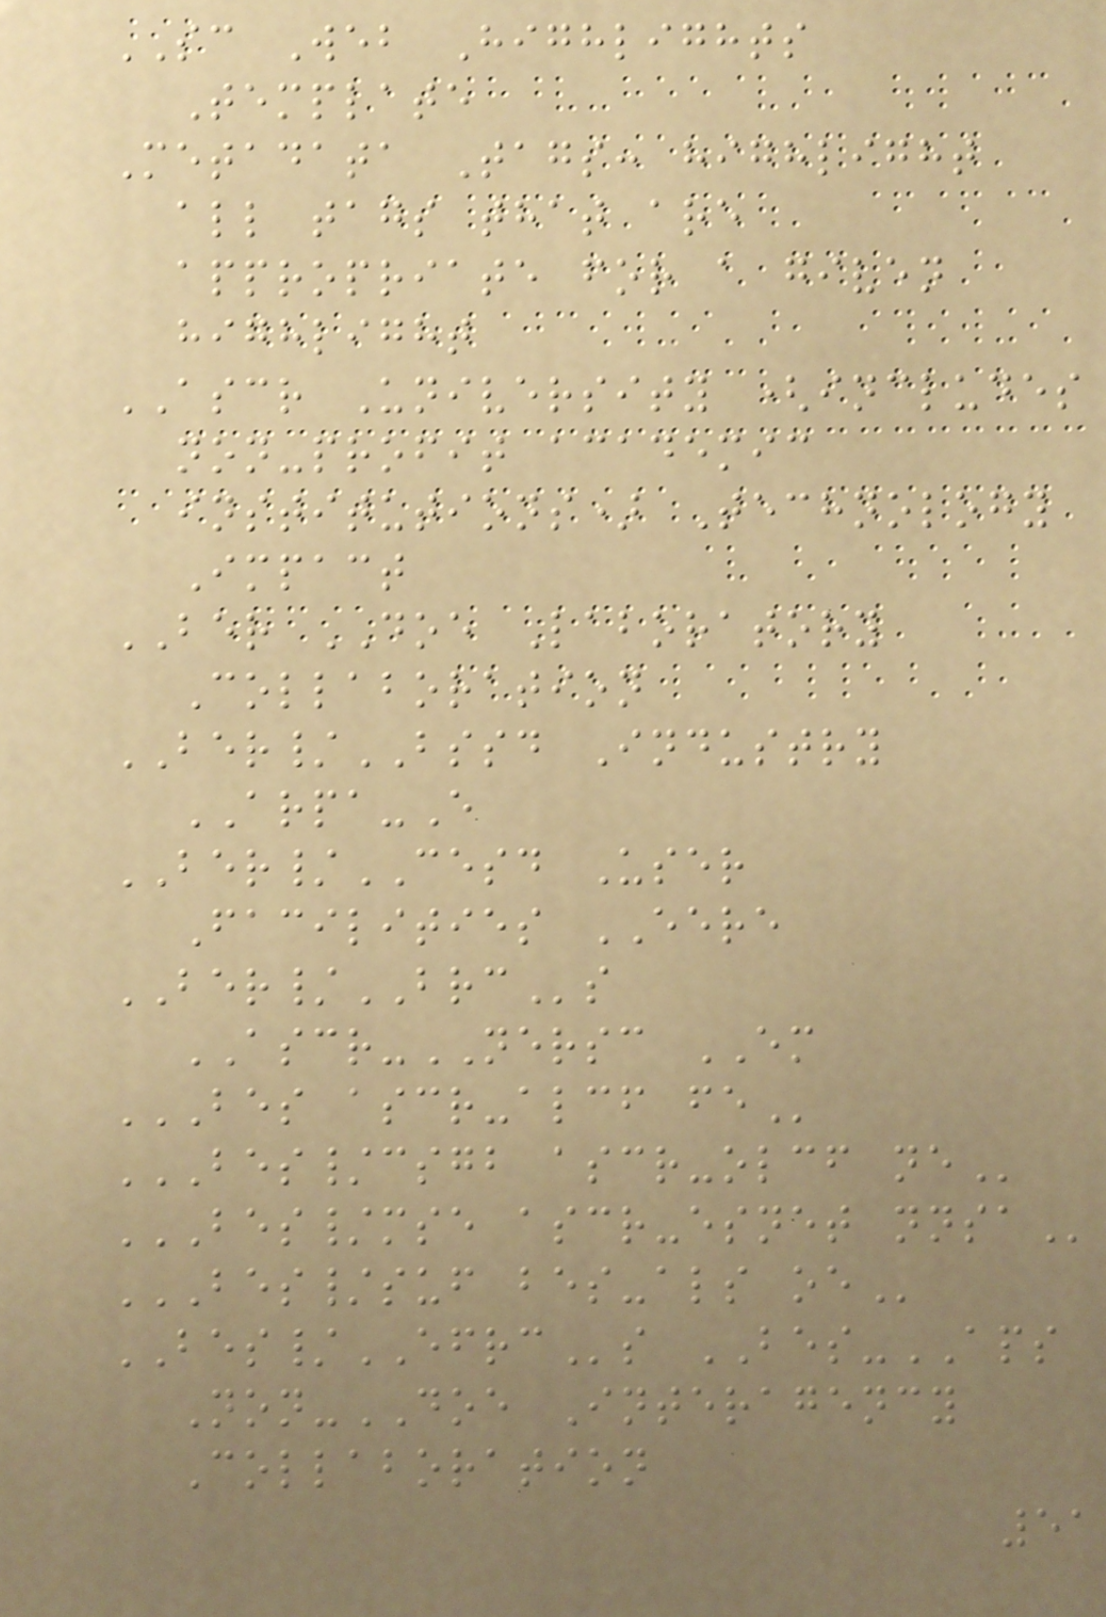SC Web Highlights
Template
Metadata Tags: highlight
all tags that are
appropriate for a given
highlight
ASCR University (includes
non-profit academic
institutions) Technology
Impact
BER DOE Laboratory
Collaboration
BER/BSSD Industry
ARPA-E
BER/CESD User
Facilities EERE
BER/BRCs
ASCR-NERSC EM
BES ASCR-ALCF FE
BES/CSGB ASCR-OLCF NE
BES/MSE ASCR-ESNET NNSA
BES/SUF BES-ALS OE
BES/EFRCs BES-APS
Non-DOE Interagency
Collaboration
51
